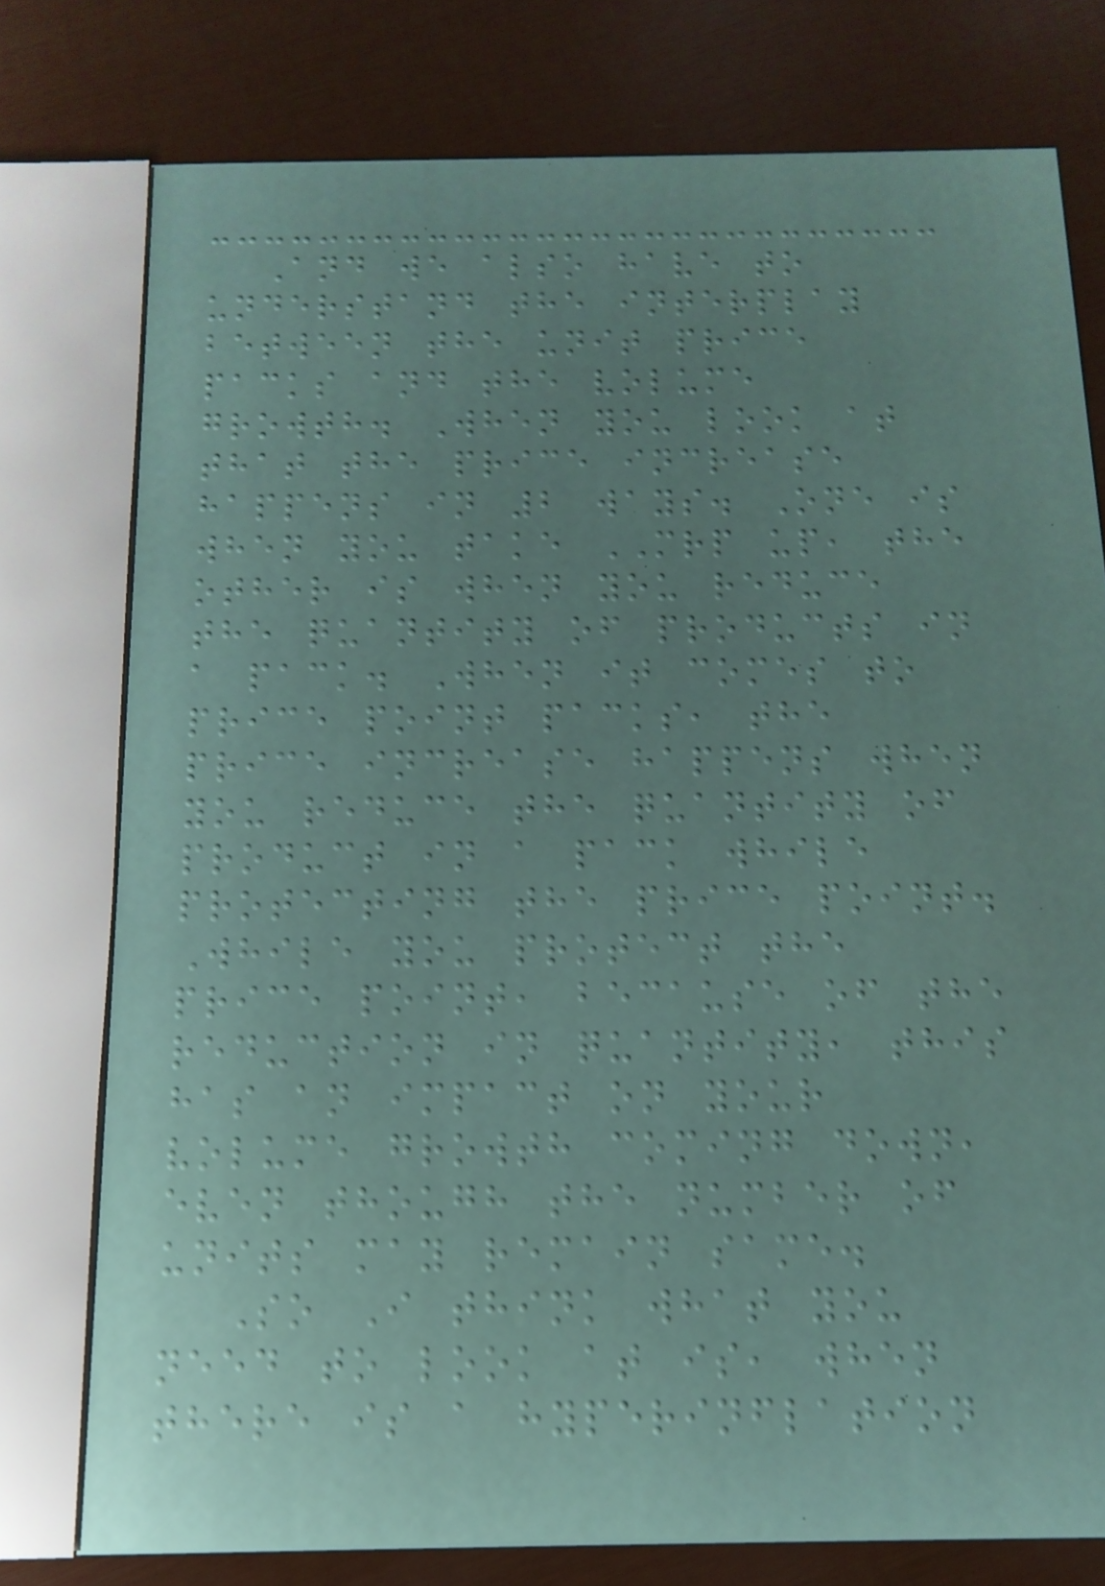And we also have to
understand the interplay
between the unit price
packs and the volume
growth. When you look at
that the price increase
happens in 2 ways. One is
when you take MRP up, the
other is when you reduce
the quantity of products in
a pack. When it comes to
price point packs, the
price increase happens when
you reduce the quantity of
product in a pack while
protecting the price point.
While you protect the
price point, because of the
reduction in quantity, this
has an impact on your
volume growth coming down,
even though the number of
units may remain same.
So I think what you
need to look at is, when
there is a hyperinflation
